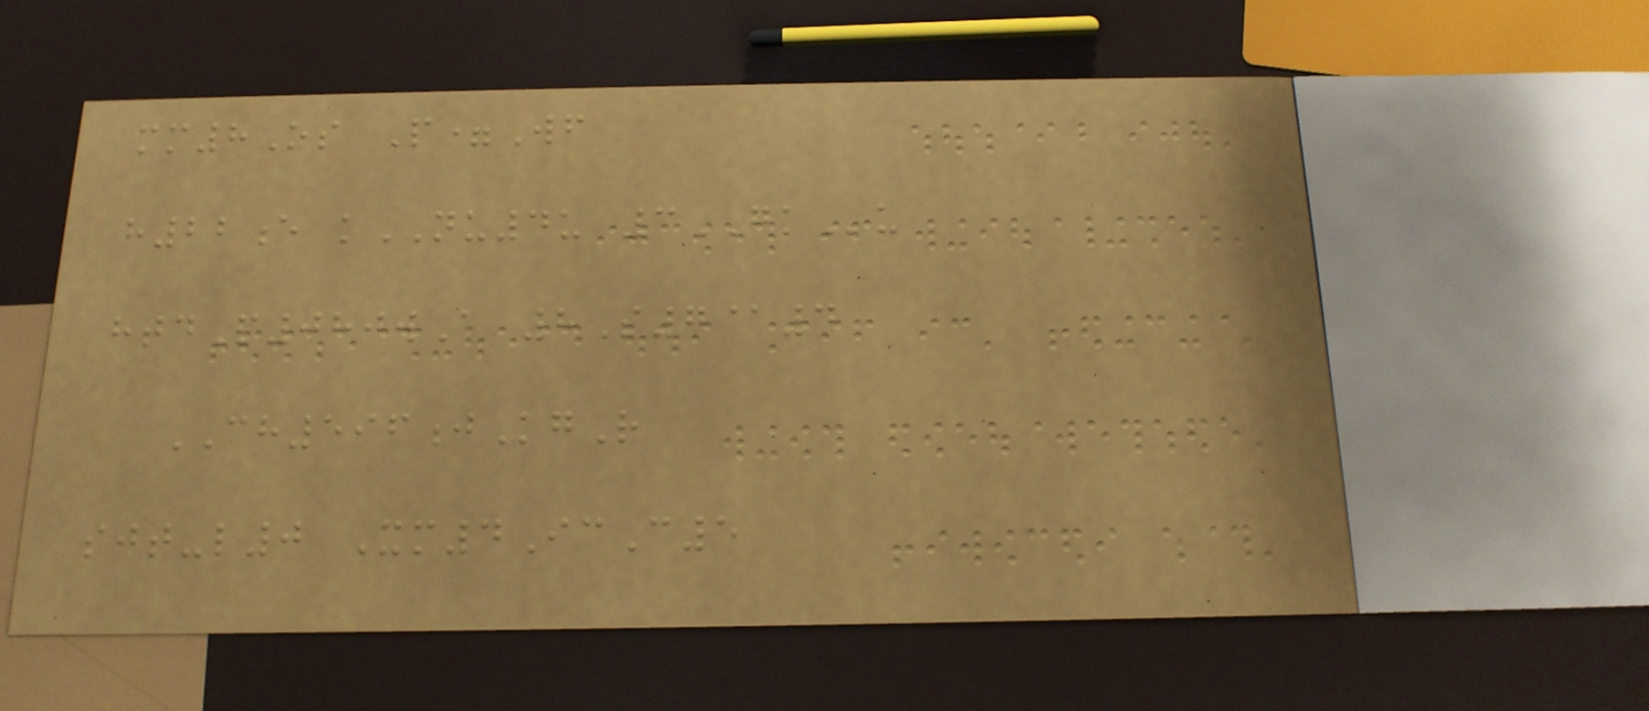mm8Os P=Wf
h22e kNU4u 3GKu
htdP080wA 8S7@4
CH596jKgR
sjt-l0 Xm4IcC5
